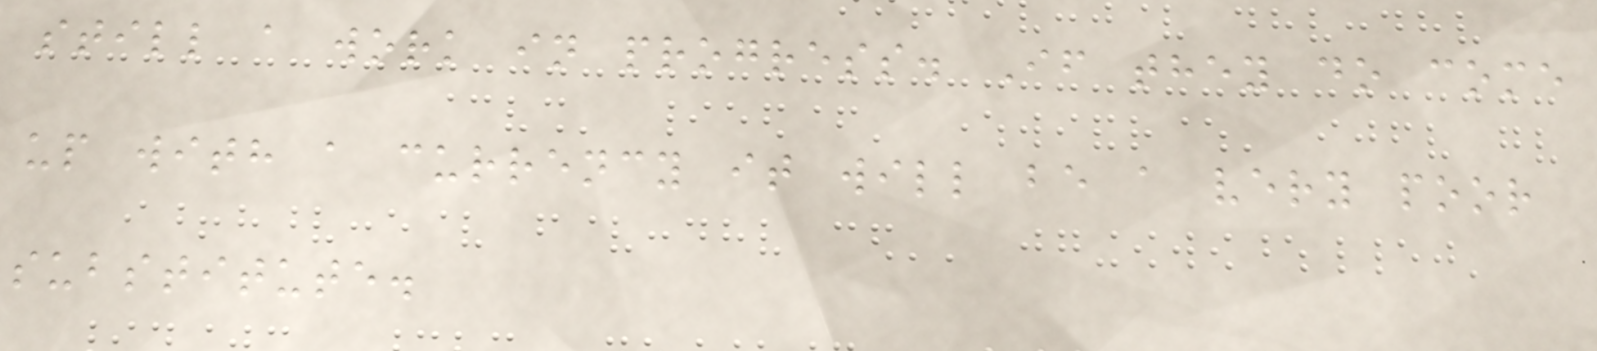still a work in progress. If they do come
up with a currency it will be a very poor
substitute.
